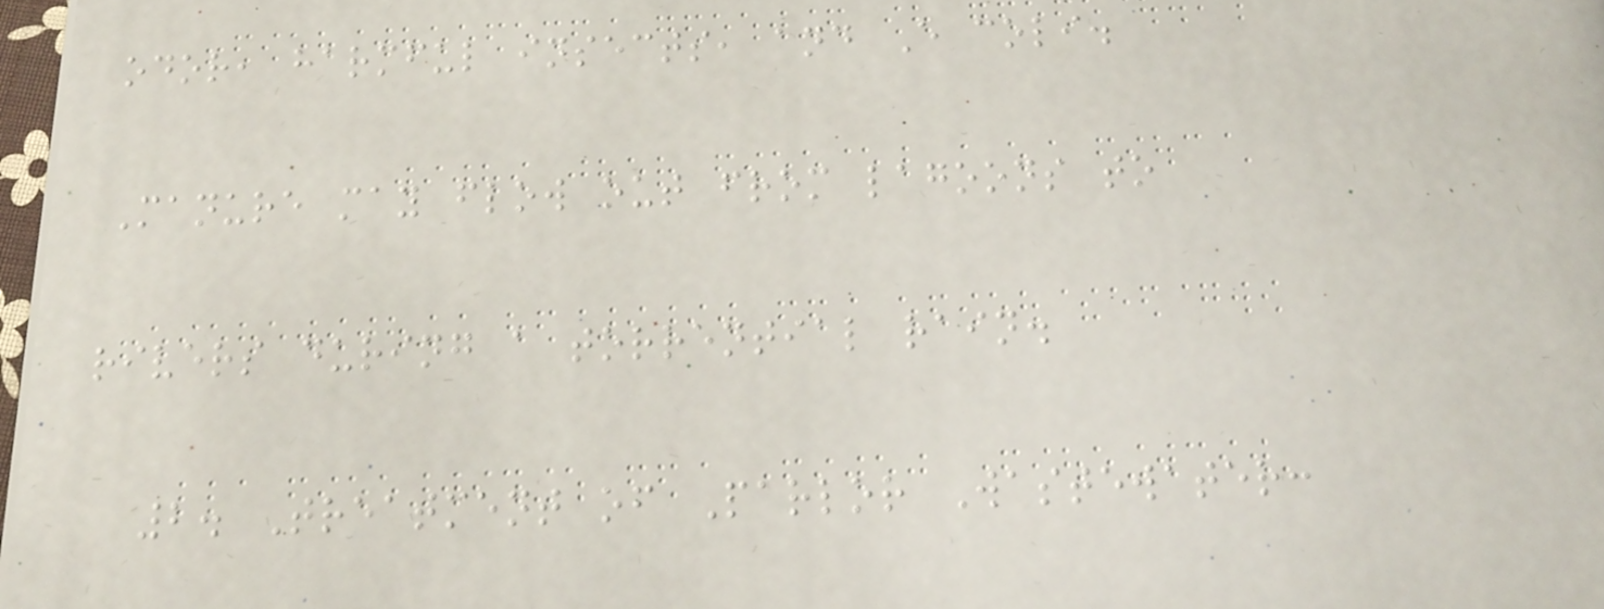odor, harmful insects, and E coli.
Manure may flow out from lagoons to
rivers during a torrential rain.
2. Treatment of Parlor Wastewater:
